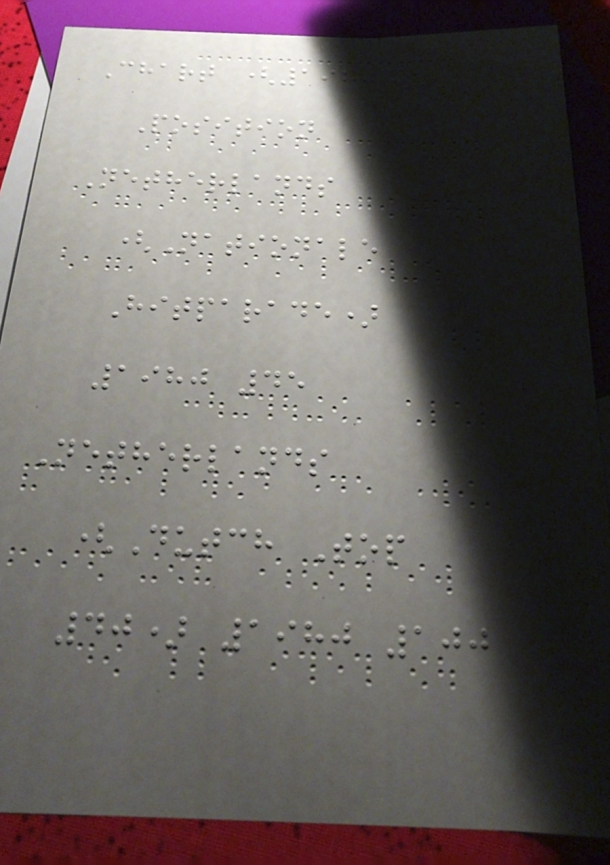Chart (1980)
Position
Netherlands
(Nationale
Hitparade)
1980 45
Netherlands
(Dutch Top
40) 1980 100
